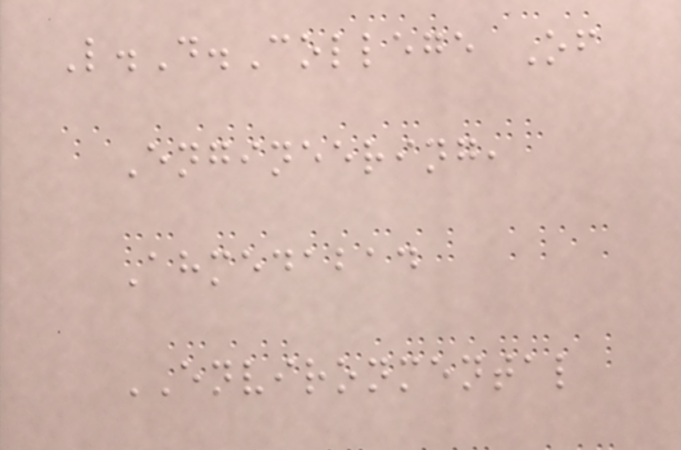L.D.College Of
Engineering,
Ahmedabad
ENVIRONMENTAL
